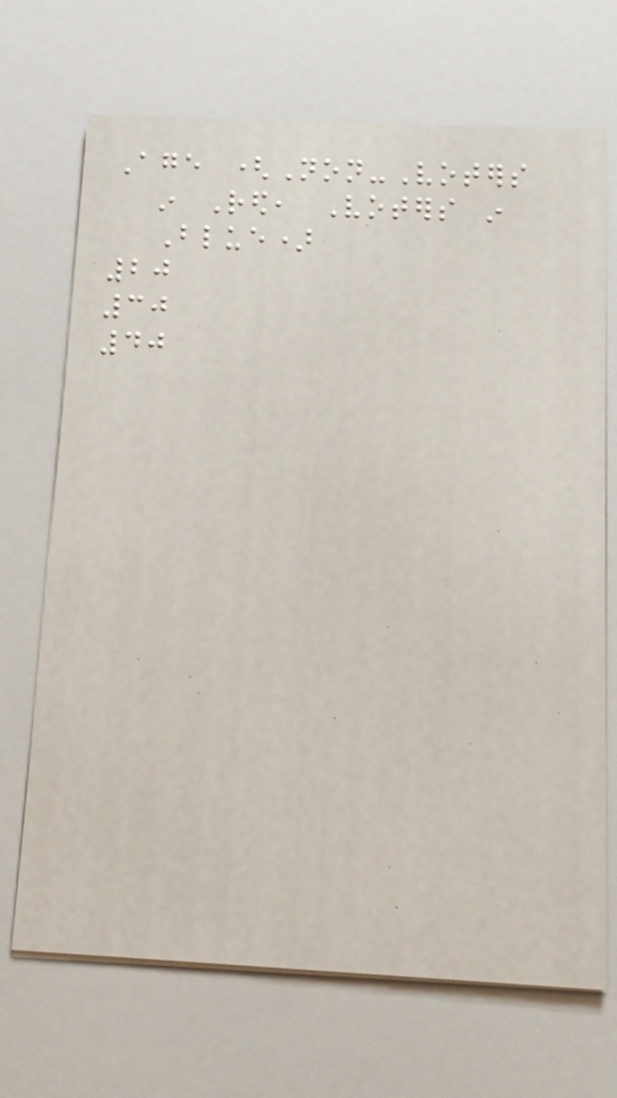Age (Non-Voters
in Red, Voters in
Blue)
20
30
40
